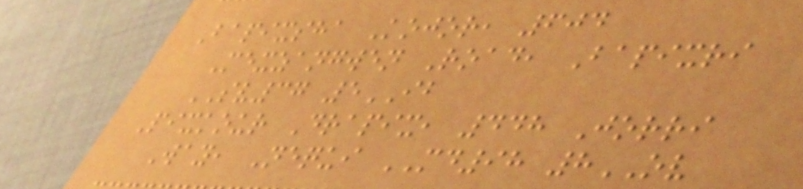Bapixsha Kojor, 604
Mexzangwen Road, Bapixri
SV37 5IB
Pixkour Drapix, 448 Jorri
Way, Nequi MD98 8OV
